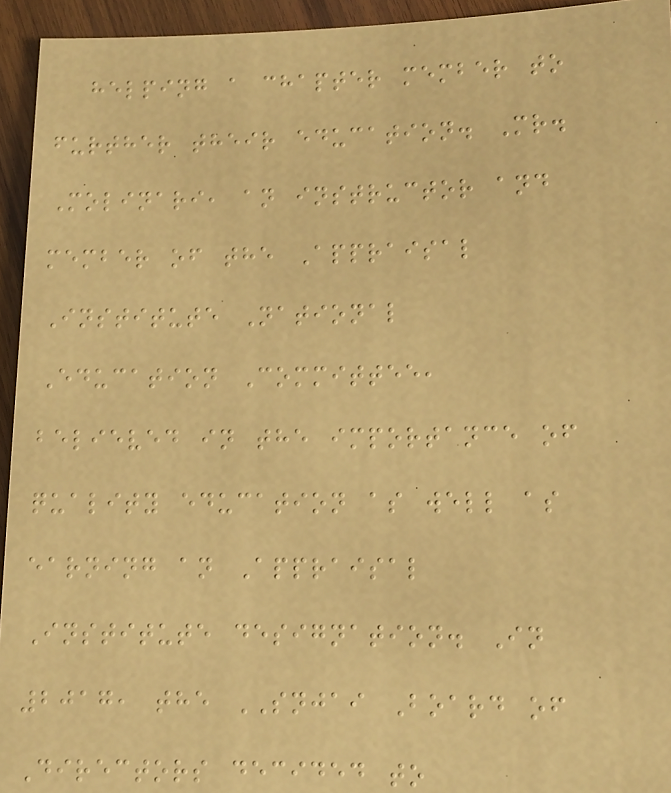helping a chapter member to
further their education. Mr.
Molinari, an instructor and
member of the Appraisal
Institute National
Education Committee,
believed in the importance of
quality education as well as
earning an Appraisal
Institute designation. In
2017, the SNJAI Board of
Directors decided to
